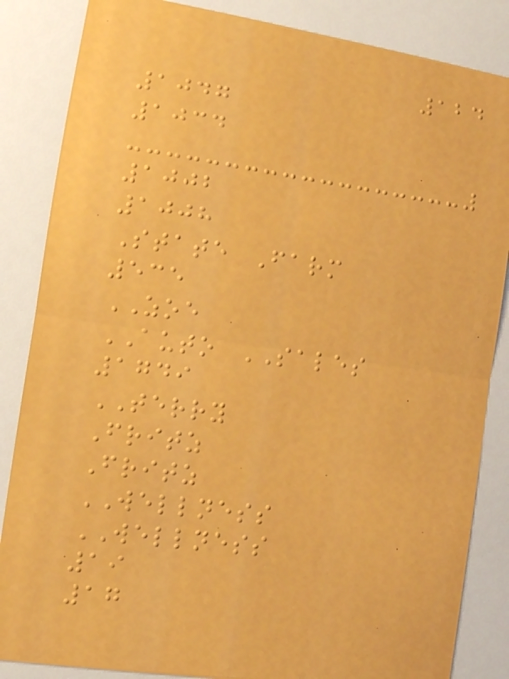124
1047
1034
1002
1008
State Farm
535
ZOE
AUTO SALES
1749
TERRY
Fritz
Fritz
WELLNESS
WELLNESS
19
17
